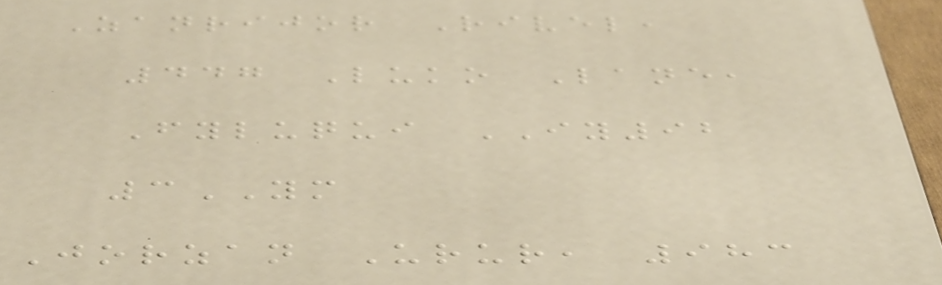Zanrijor Rivel,
447 Luko Lane,
Fyluqui IY92
3YM
Jorzan Urur, 983
